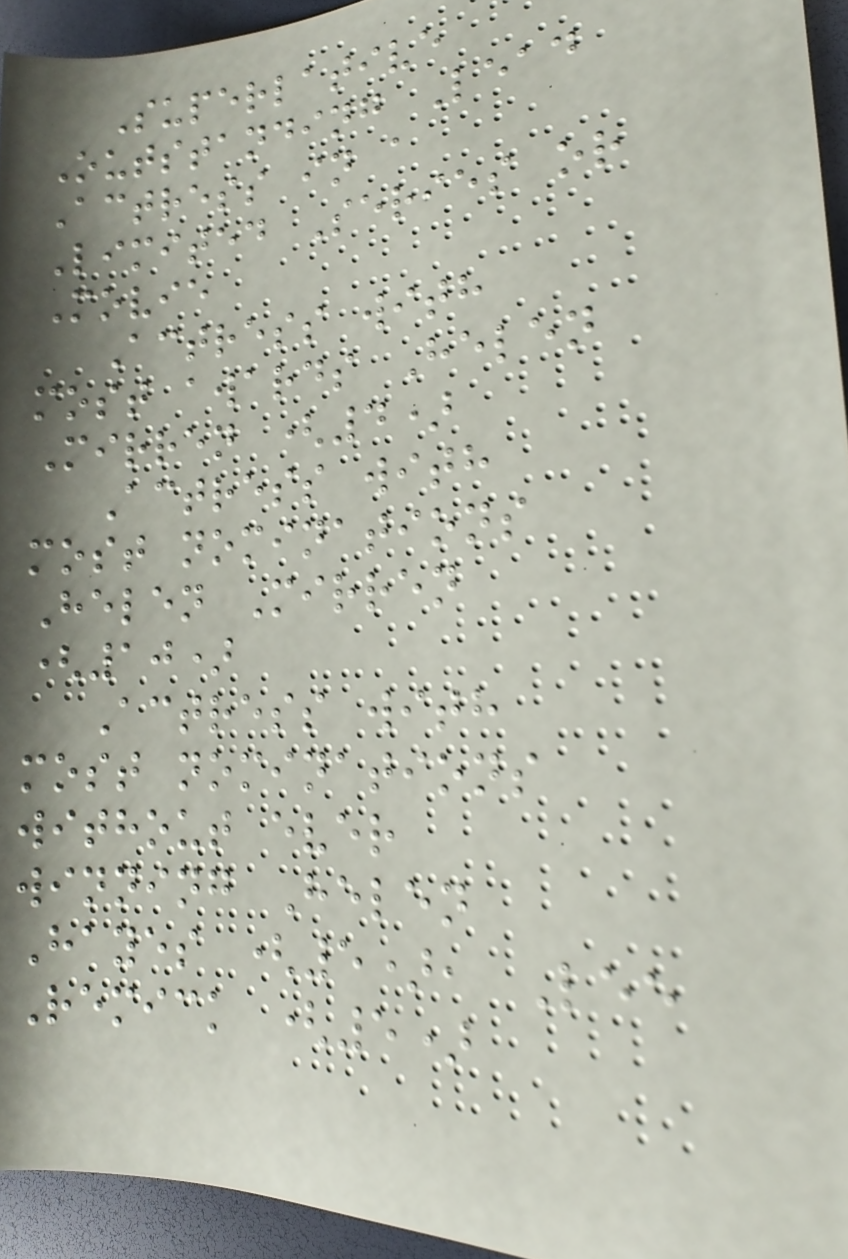Superlative
Outstanding Lead
Actress in a
Limited Series or
Movie
Actress with
most awards Helen
Mirren (4)
Actress with
most nominations
Helen Mirren
(10)
Actress with
most nominations
without ever
winning Helen
Hayes (5), Lee
Remick (5)
